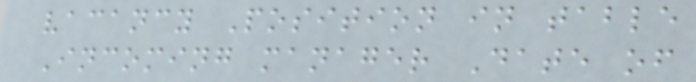vacancy Position in table
Incoming manager Date of
